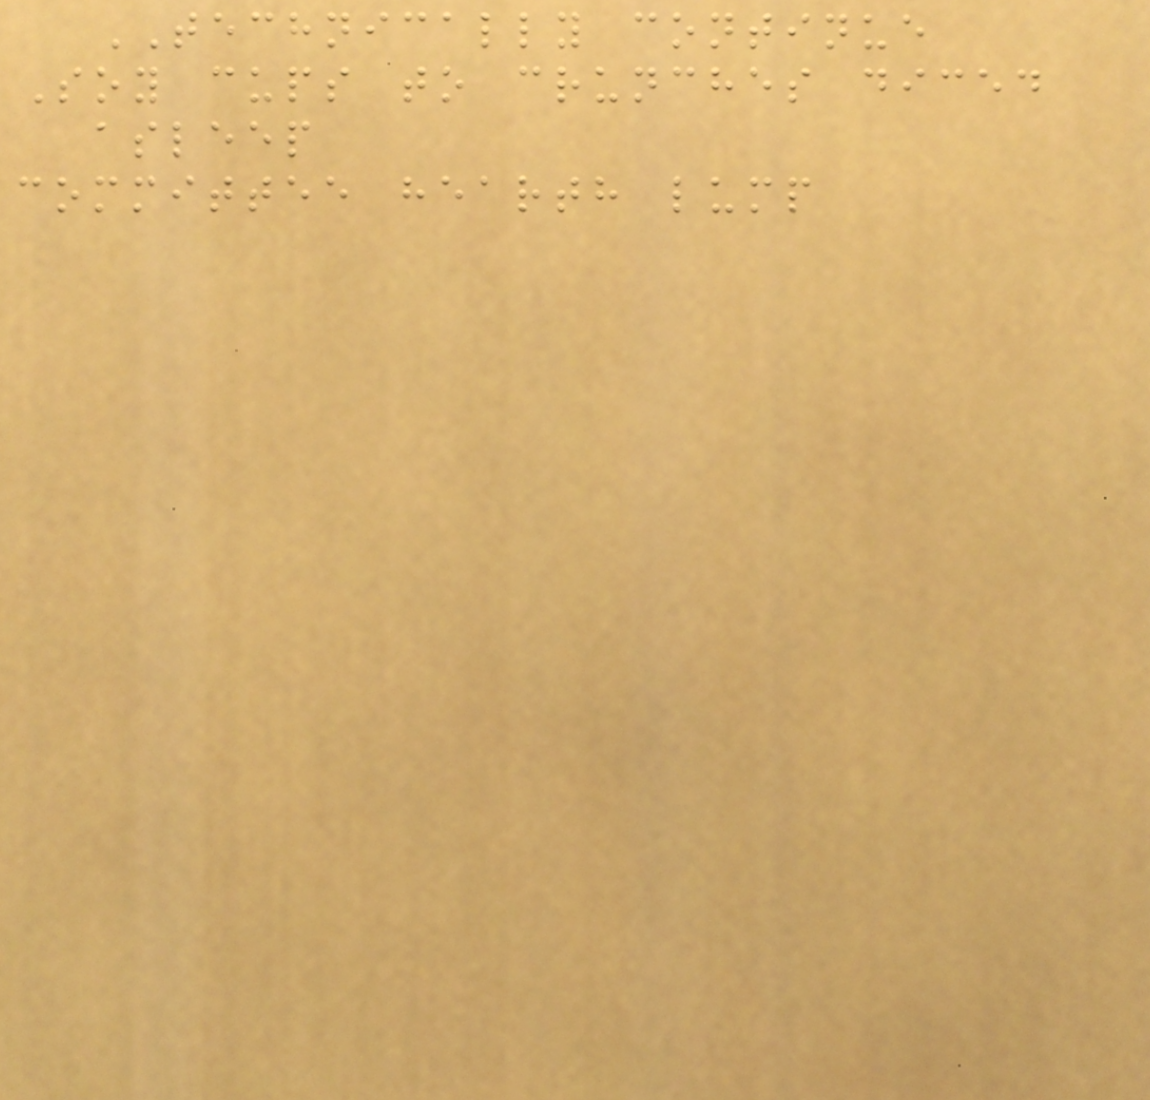TECHNICALLY continue
Soy cups to crunches diced
asleep
committee hearth lump
